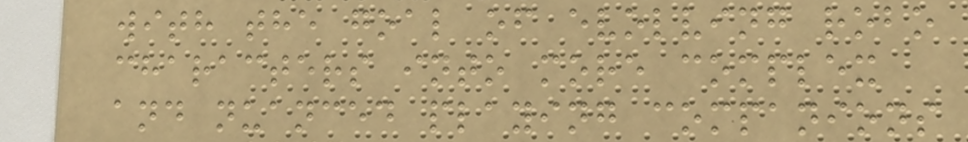with the goal of evolving robo
characters into more complex
and nuanced playing companions
